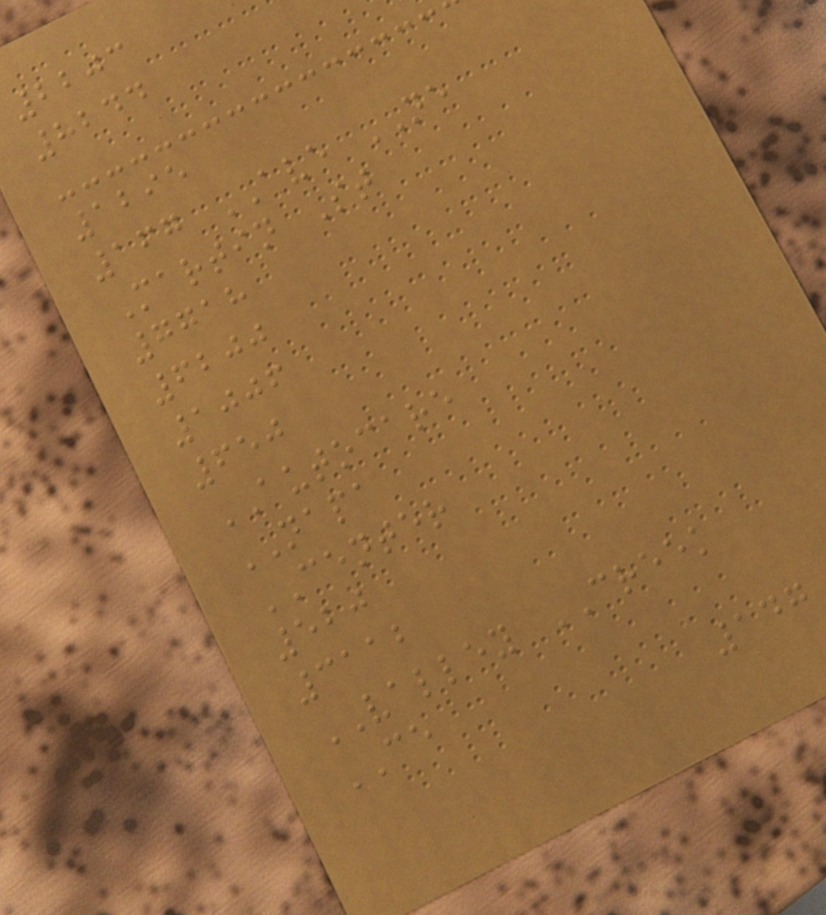2203
8244
1295
167 AVE NE
Martin St
7718
6200
1006
650
AUTOCARE
NAPA
CENTER
520
3112
VALLEY CREEK
CE
147
